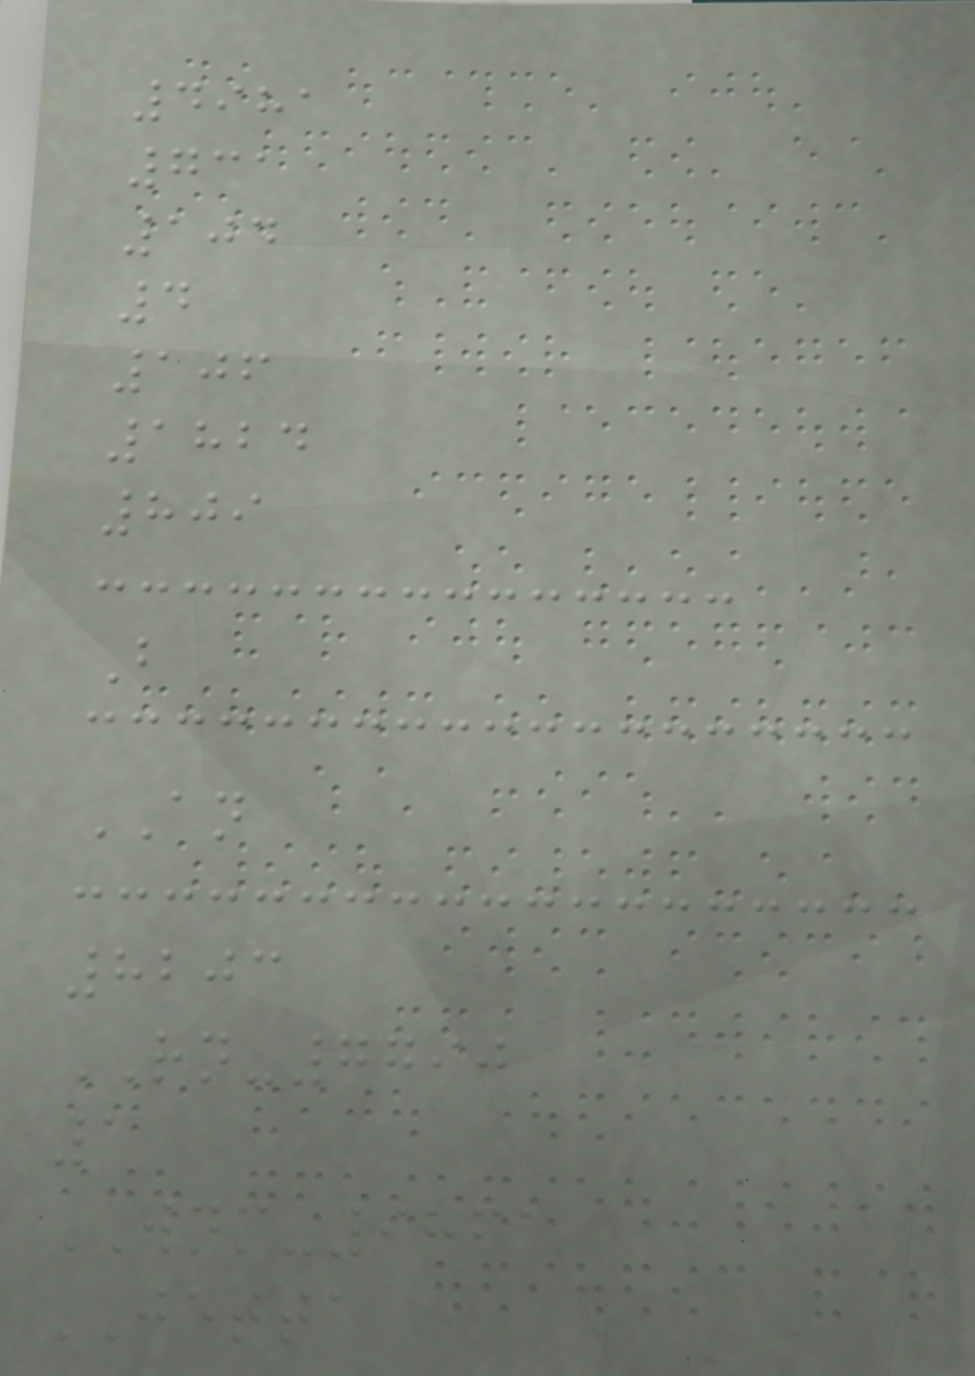4981
731
104
4
106
1824
809
B
AN
8203
RN-7790
1
WNM-9861
JETTA
